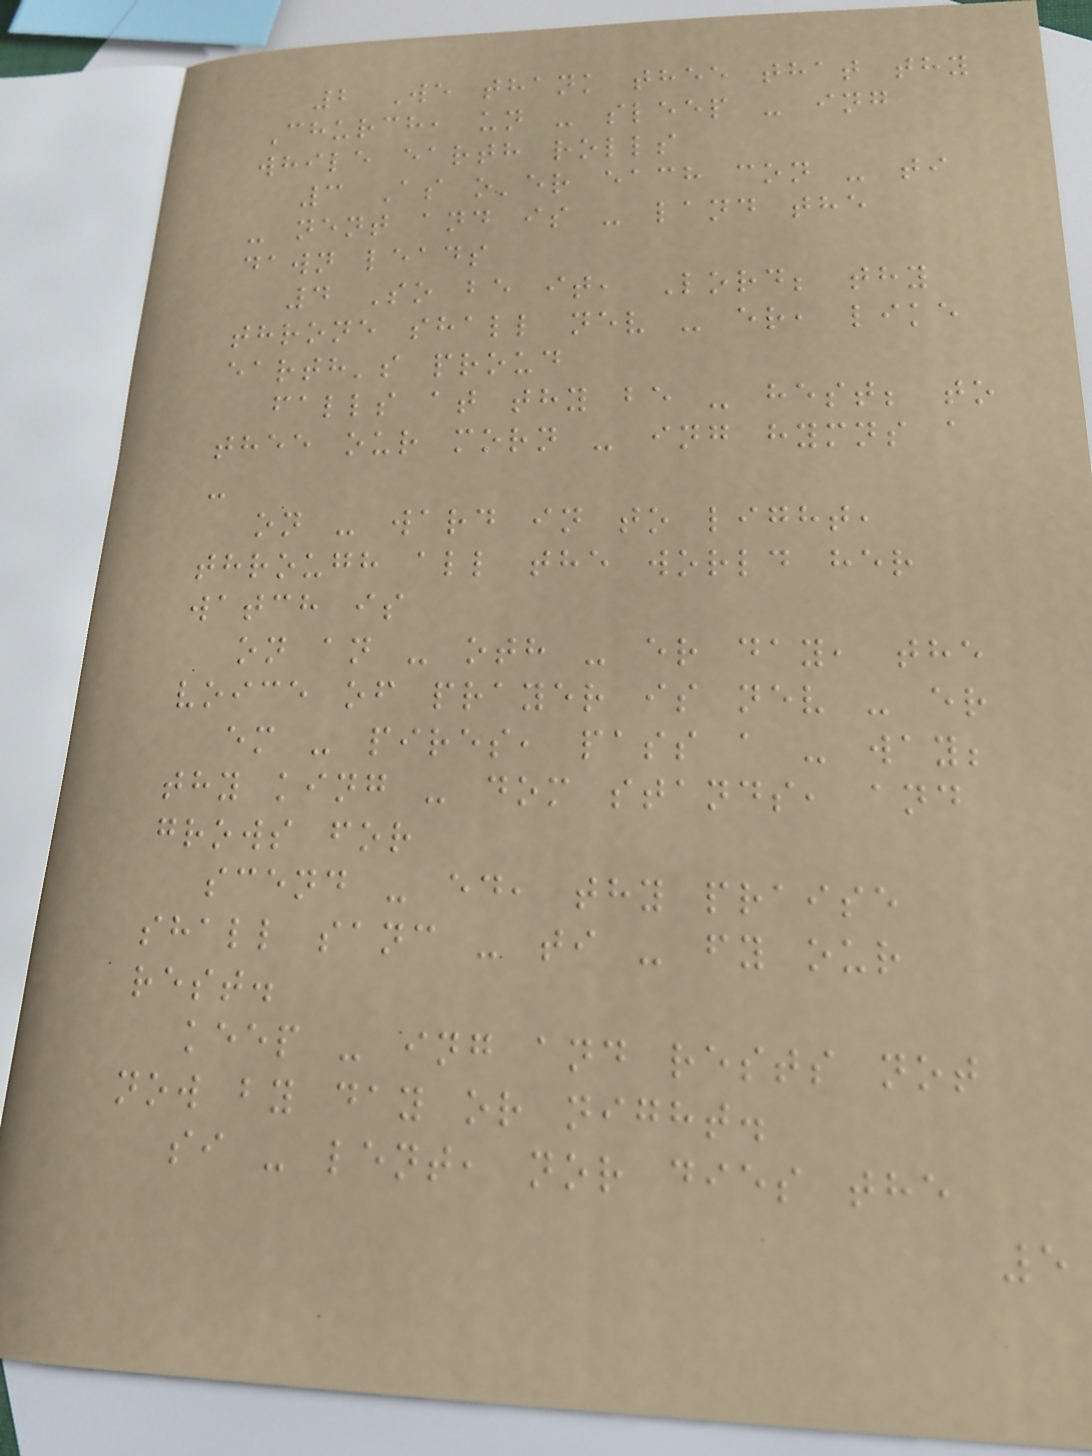2 We thank thee that thy
Church, un - sleep - ing
while earth rolls
3 As o'er each con - ti
- nent and is - land the
dawn leads
4 So be it, Lord; thy
throne shall nev - er, like
earth's proud
falls at thy be - hest; to
thee our morn - ing hymns a
-
on - ward in to light,
through all the world her
watch is
on an - oth - er day, the
voice of prayer is nev - er
em - pires, pass a - way;
thy king - dom stands, and
grows for
scend - ed, thy praise
shall sanc - ti - fy our
rest.
keep - ing and rests not
now by day or night.
si - lent, nor dies the
5
